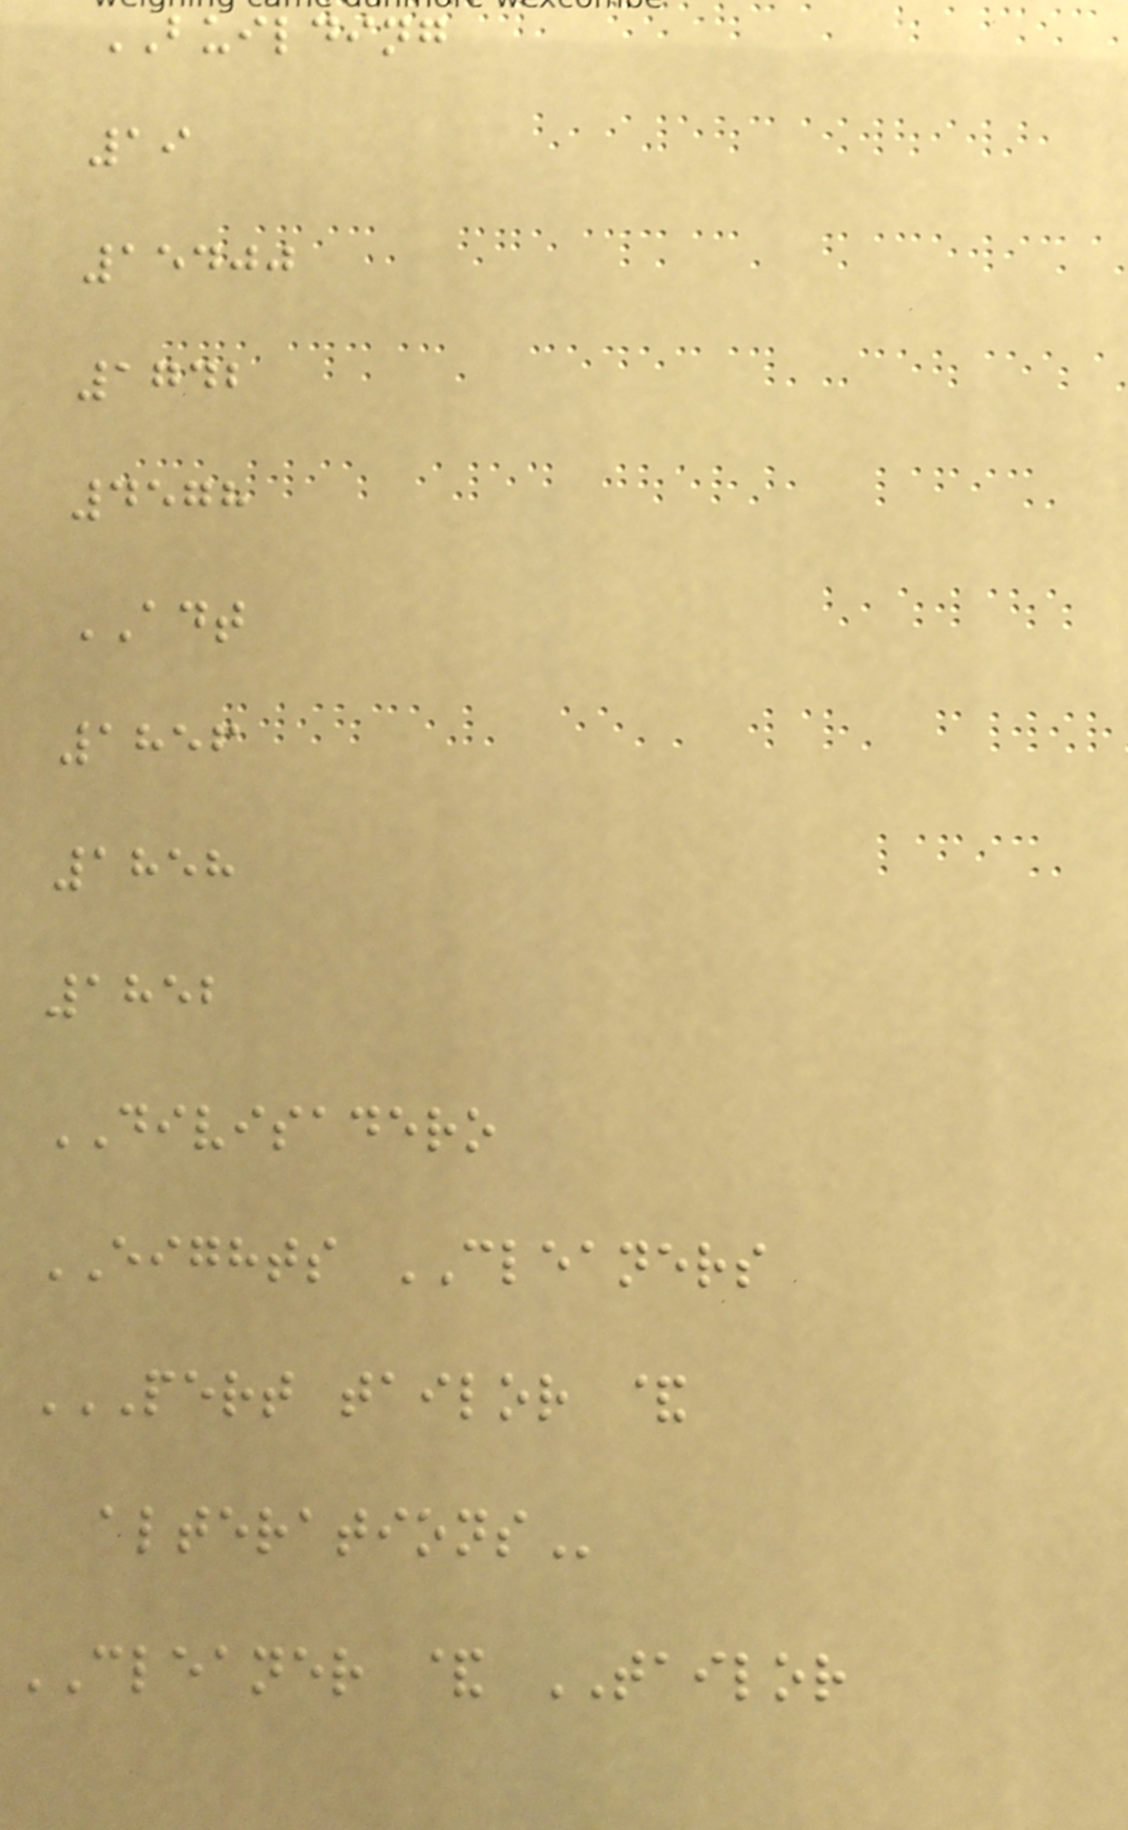BUILDING
19
15400
1742
4578
ADT
1856
1858
1852
DIVISADERO
EIGHTS CLEANERS
PERT TAILOR &
ALTERATIONS
CLEANER & TAILOR
